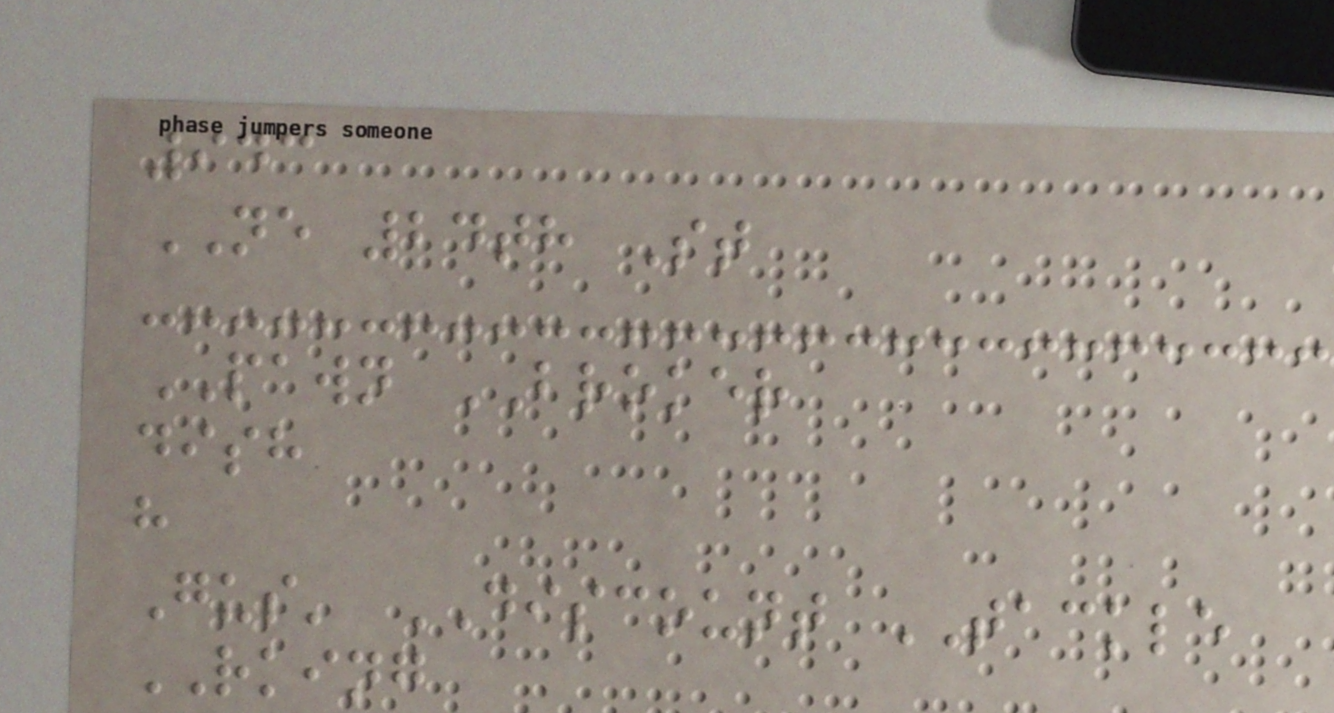943
NE 24th St
PAWN BROKER
dish
h
Gus' DISCOUNT TACKLE
RKING
